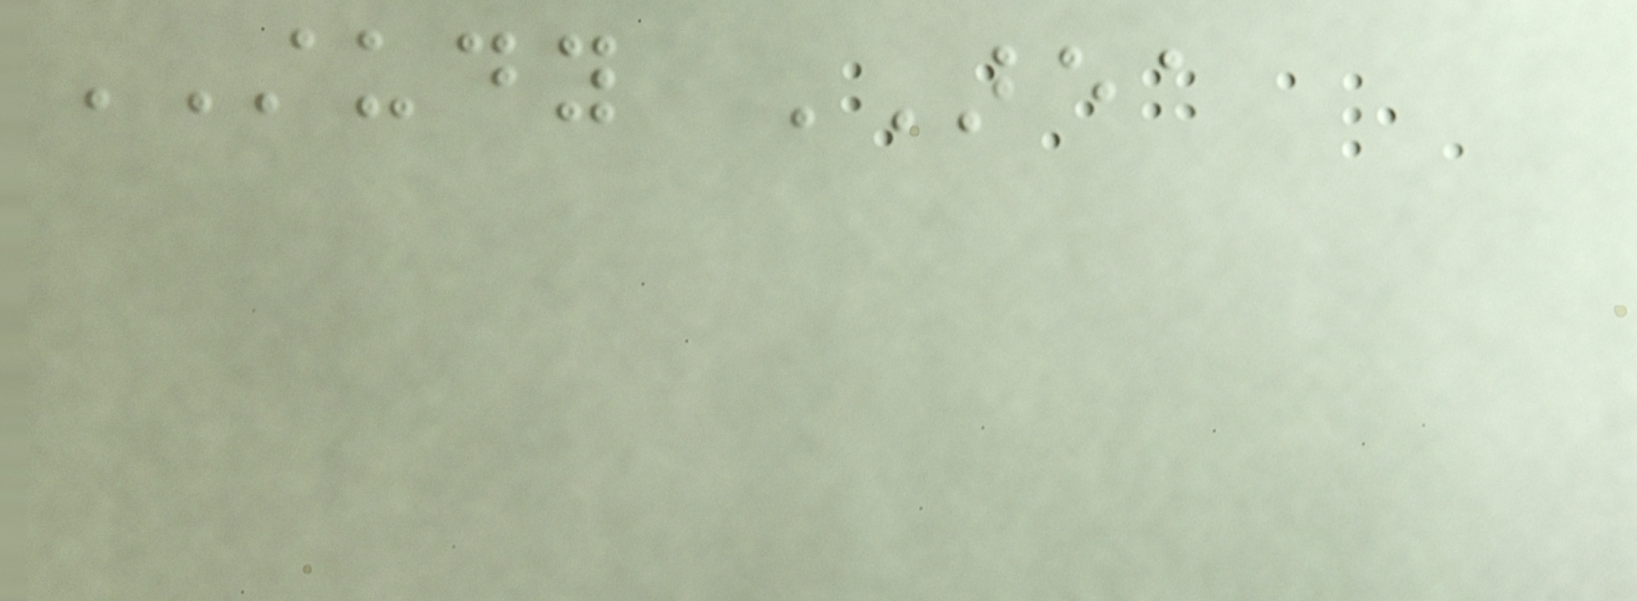STUDY AREA
